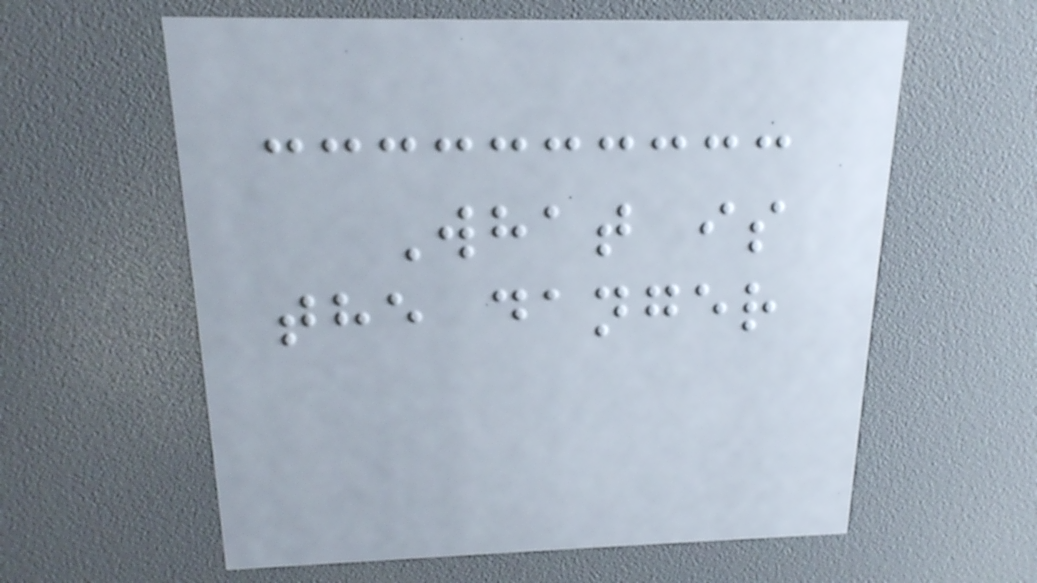What is
the danger
